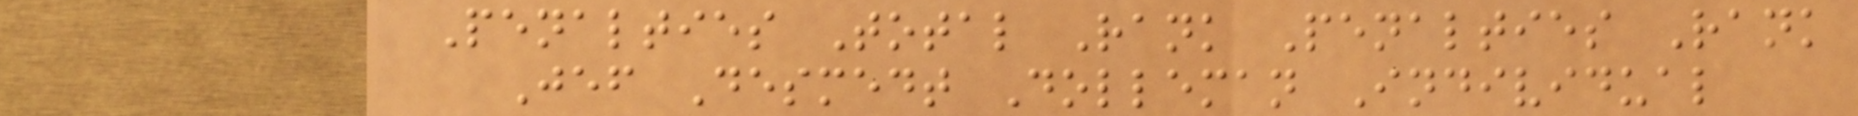Penalties Total Rank Penalties Rank
Jef Desmedt Dolleman Individual
